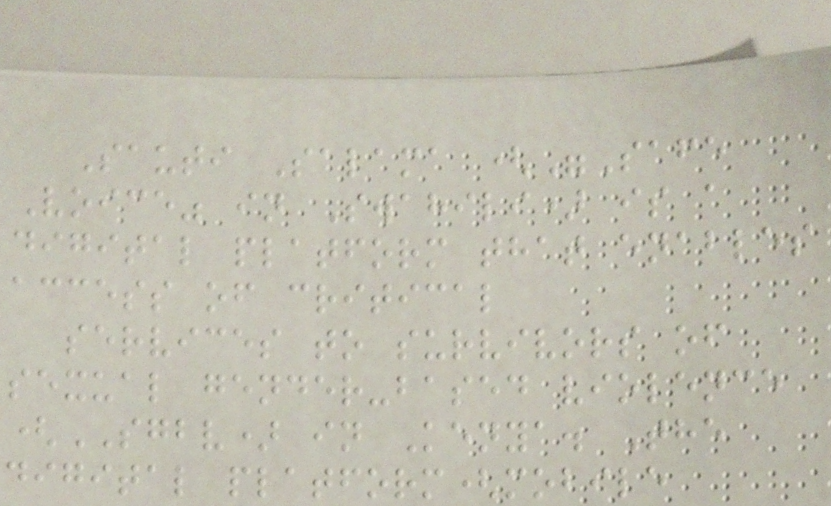Sauti Salama ("Safe
Voice" in Swahili) is a
digital platform that enables
access of critical
services to survivors of
sexual gender-based violence
(SGBV) in Kenya. The
digital platform(mobile
